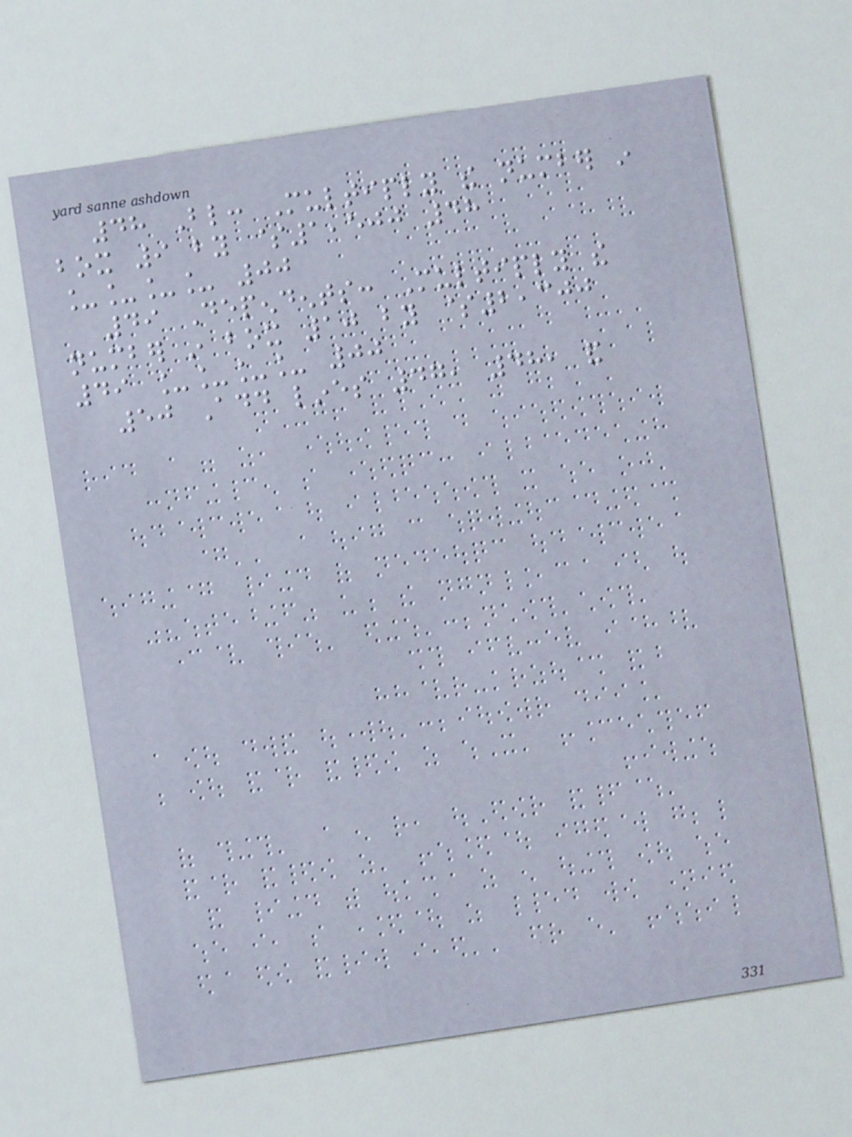48 Blind: Multiply the number in
box 9 by $1,500 48
____ 00
49 Dependents: Multiply the
number in box 10 by $2,300
49 ____ 00
50 Add lines 47, 48, and
